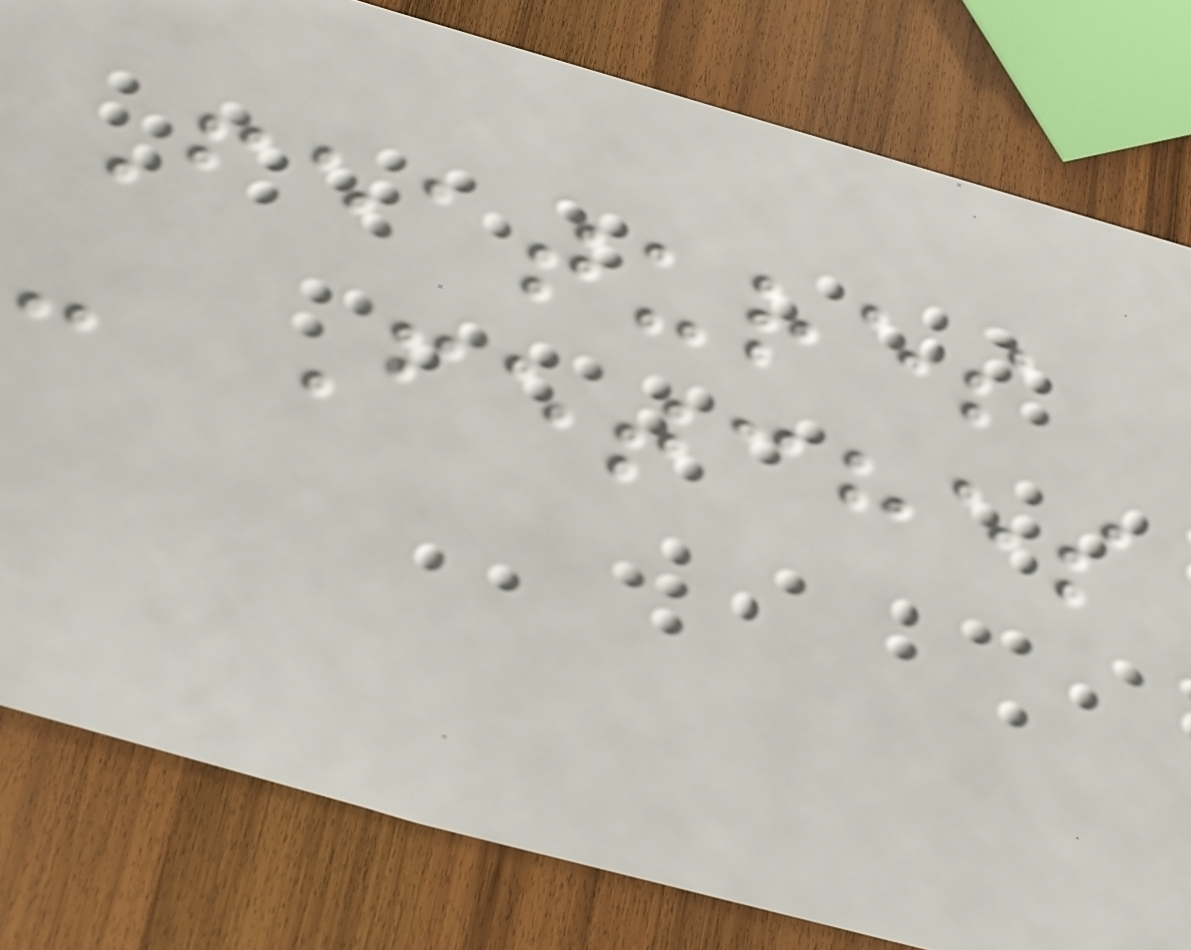Features
- Fetches
